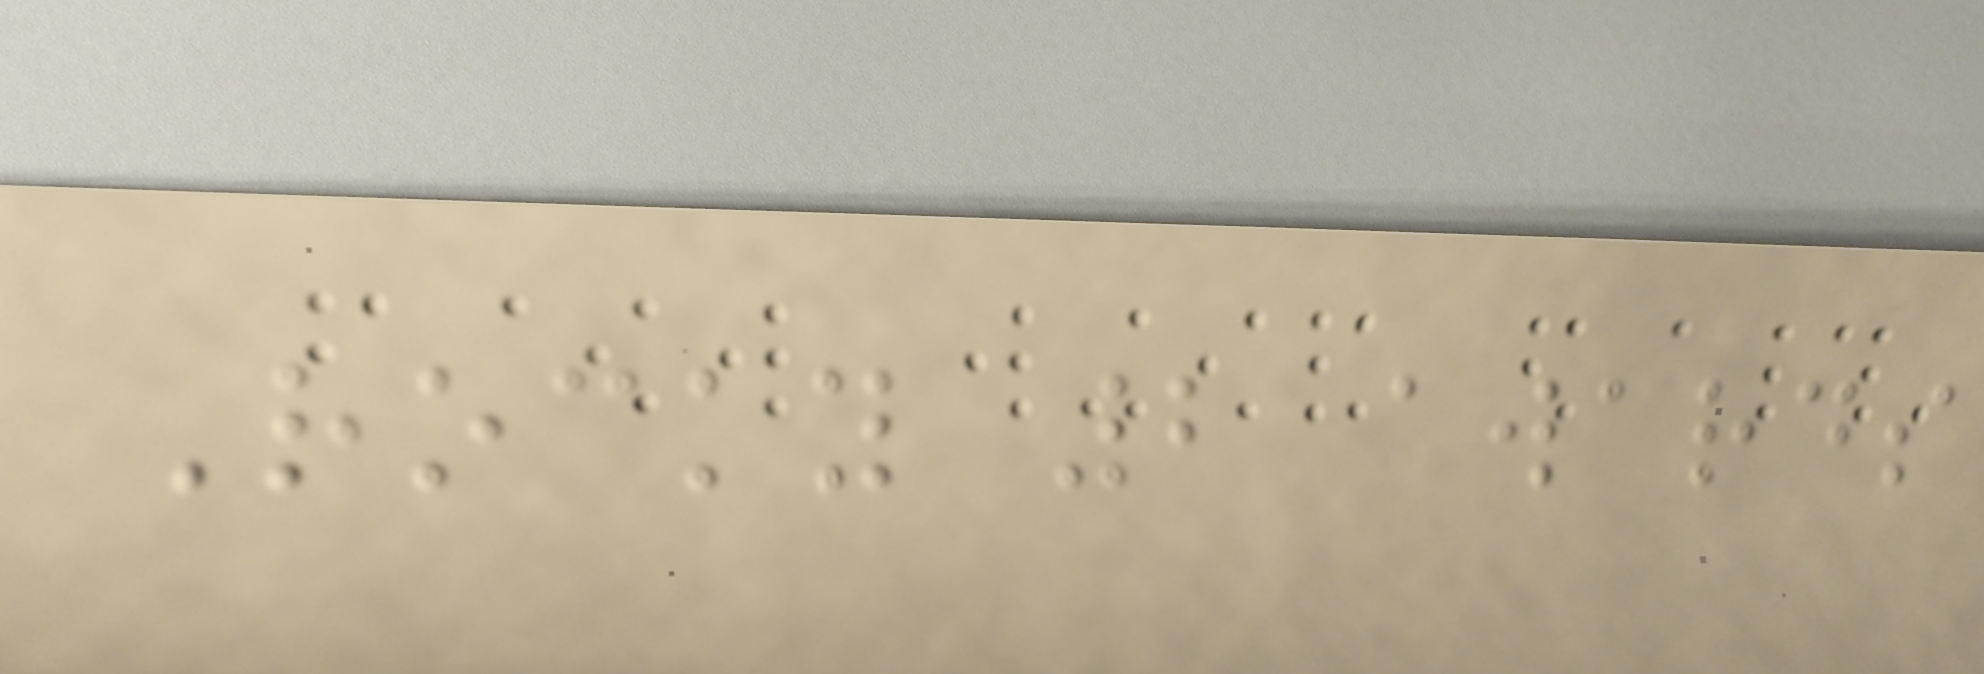Rocky 2 awards
